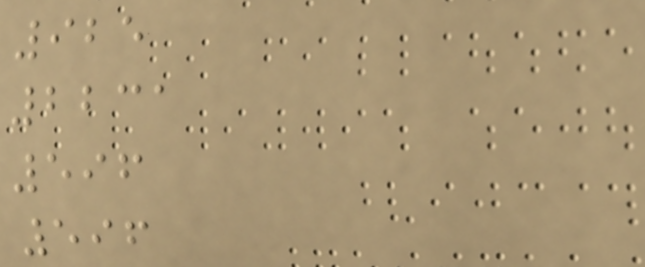925
2231
596
596
